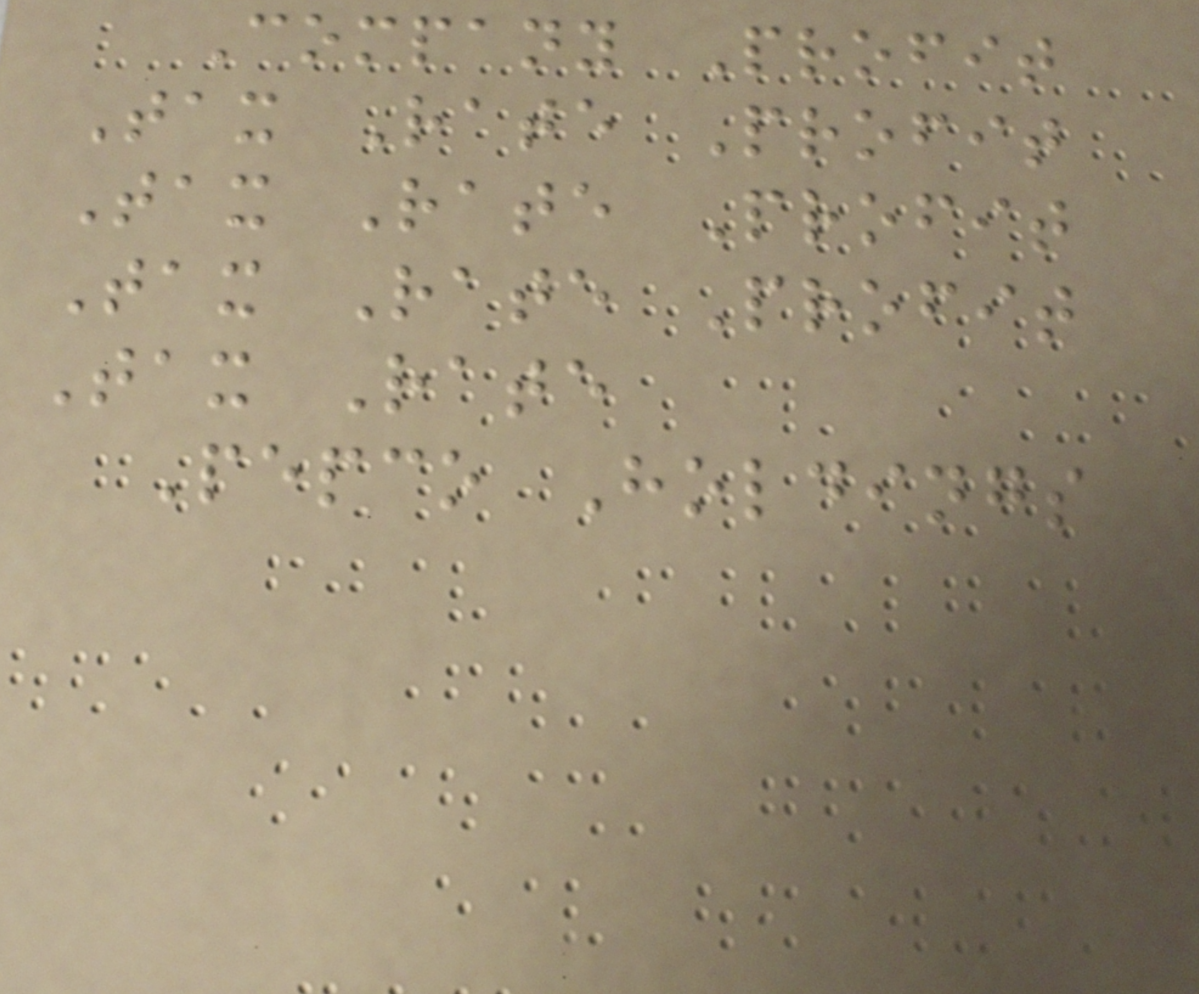Company Profit
Tax Rate Profit
Tax Rate Profit
Tax Rate Profit
Tax Rate
Pepco Holdings
